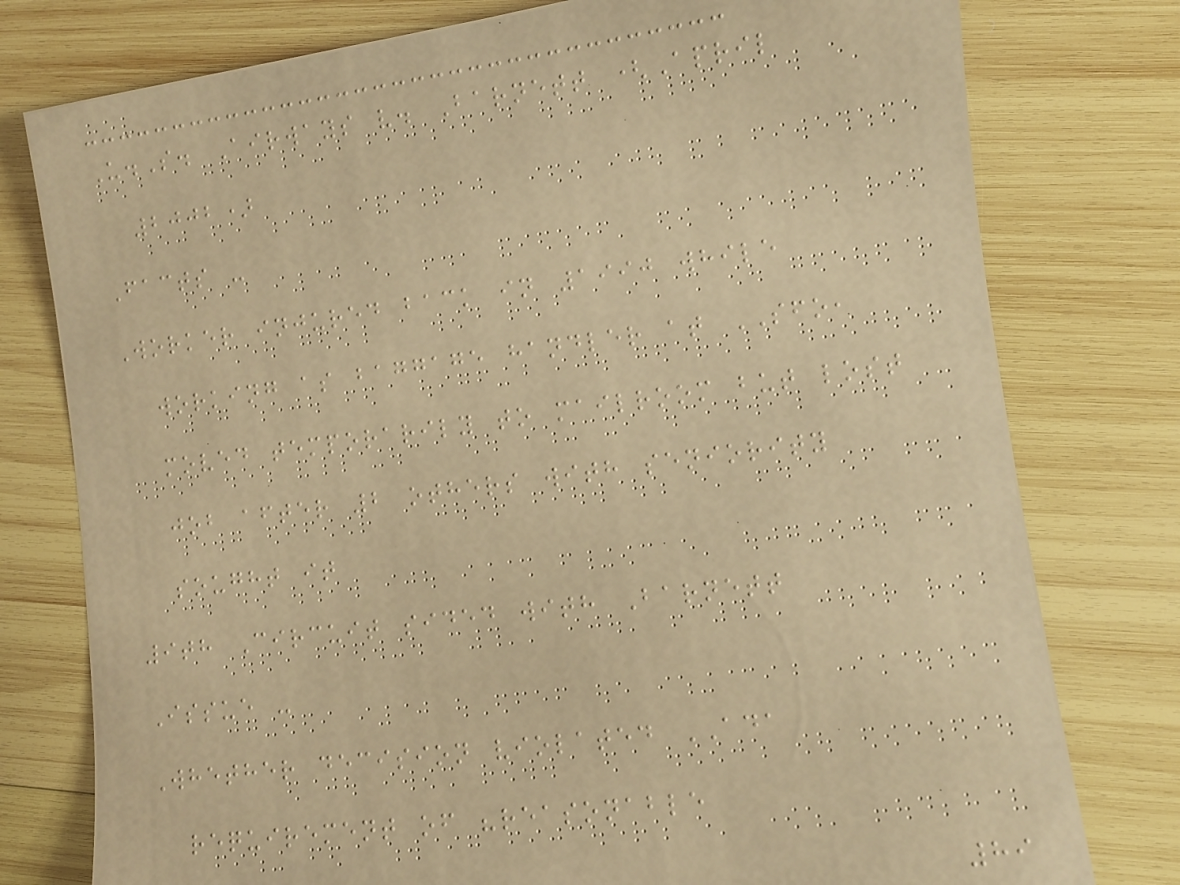U.S. Airways v. Barnett (April
2002)
Facts -
Worker injured back in 1990 while
working as baggage handler at SFO,
moved temporarily to mailroom but lost
job after 2 others with seniority
sought it
9th Circuit sided with Barnett
Issue -
Whether decision violated ADA
requirement of "reasonable
89
